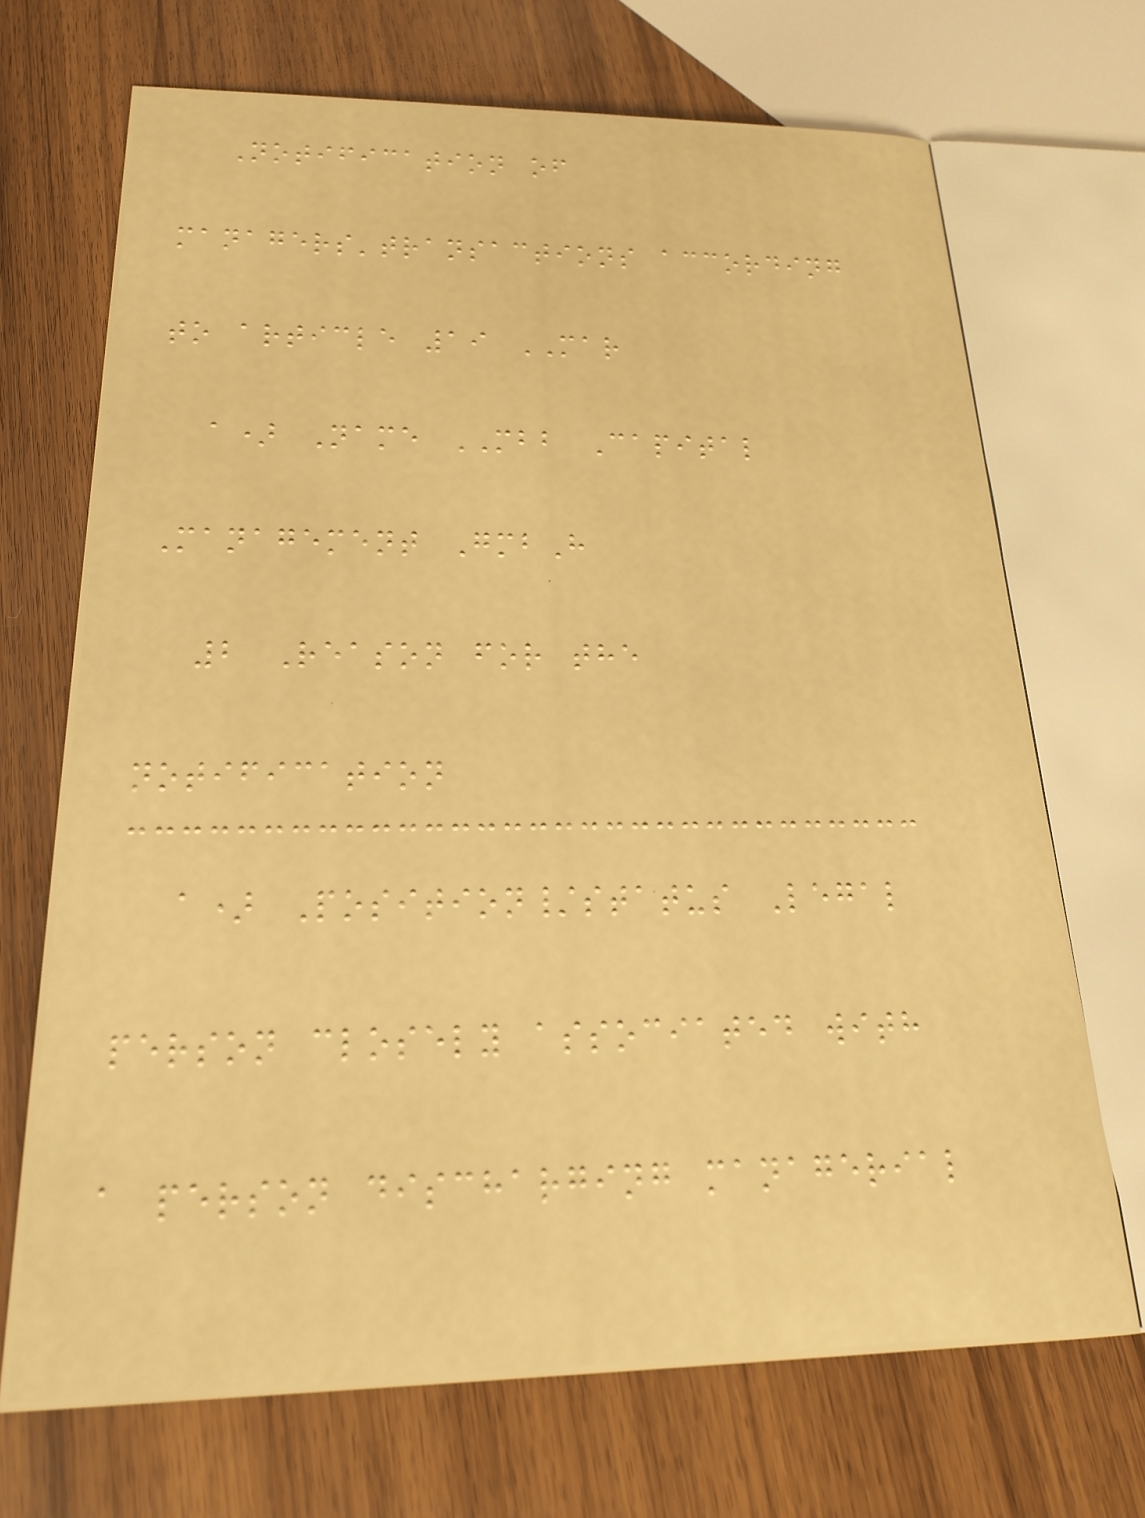Notification of
managers'transactions according
to article 19 MAR
a) Name MBB Capital
Management GmbH
2 Reason for the
notification
a) Position/status Legal
person closely associated with
a person discharging managerial
